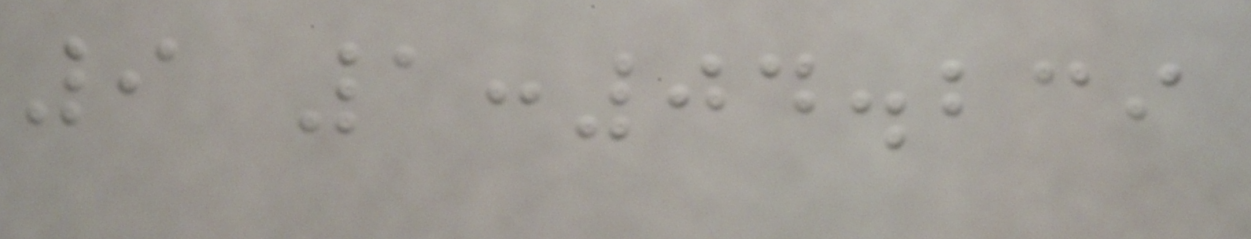9 1:04.239
